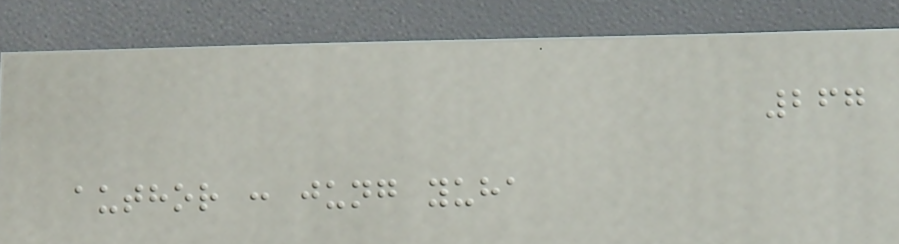267
author : jung yuha
